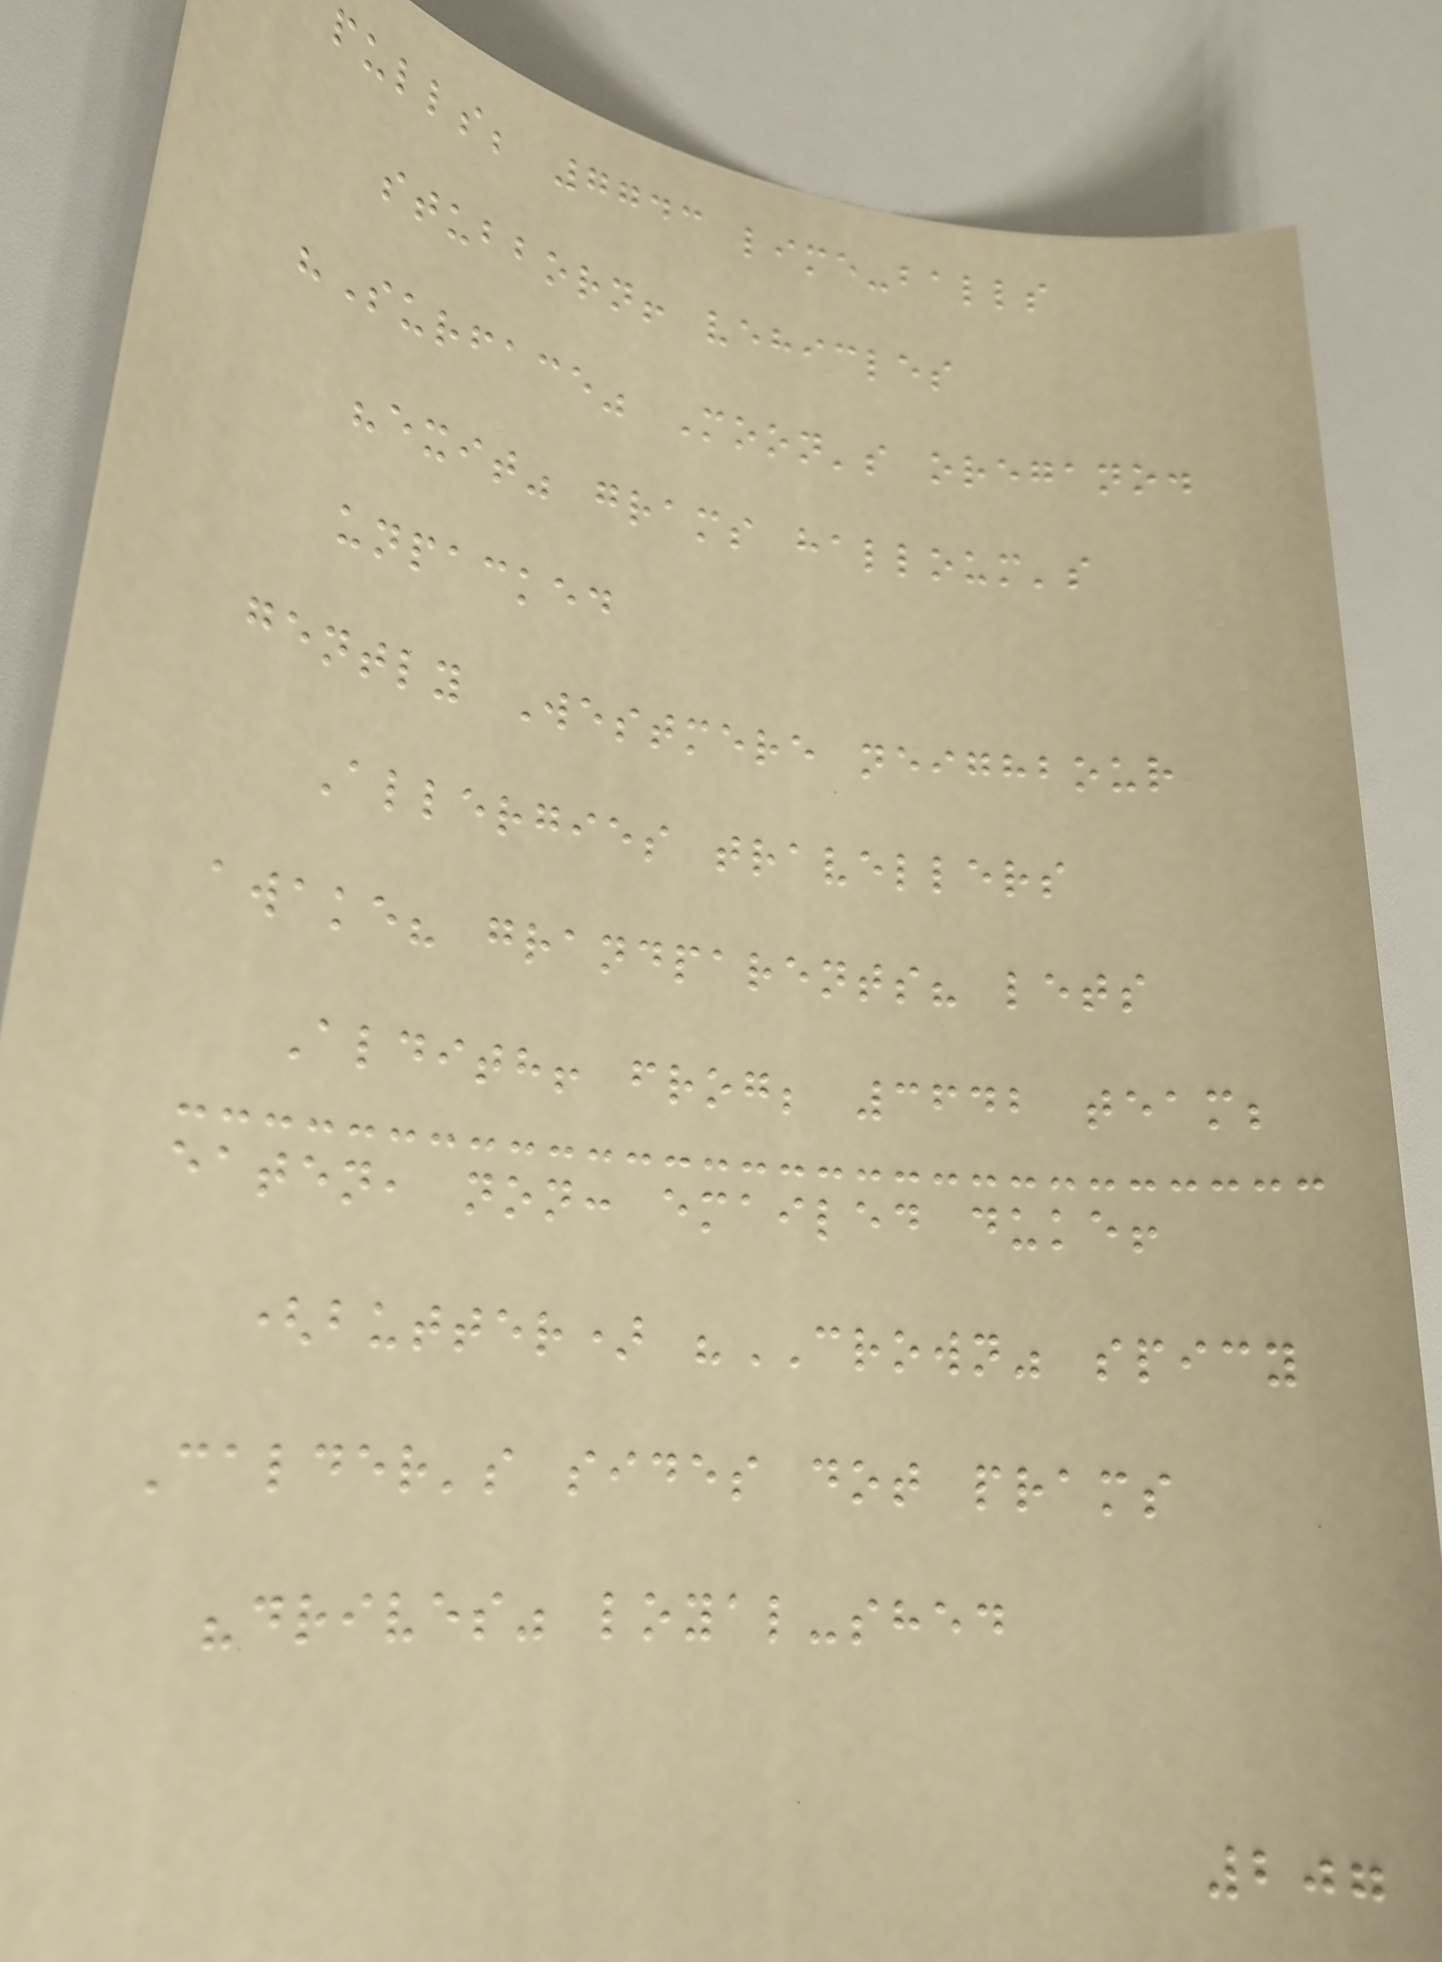pulls; 7743 lime-balls
stubborn! vehicles
"Surface" Moon's oregano.
"exit" grams halloum's
unpacked
gently Westmere neighbour
Allergies travellers
awake? grandparents? lets
Aldith! frog; 3642 team;
eaten, non: emailed duke!
(butter) "CROWN" spicy
Calder's sides dot prams
"drives" loyal-shed
207
